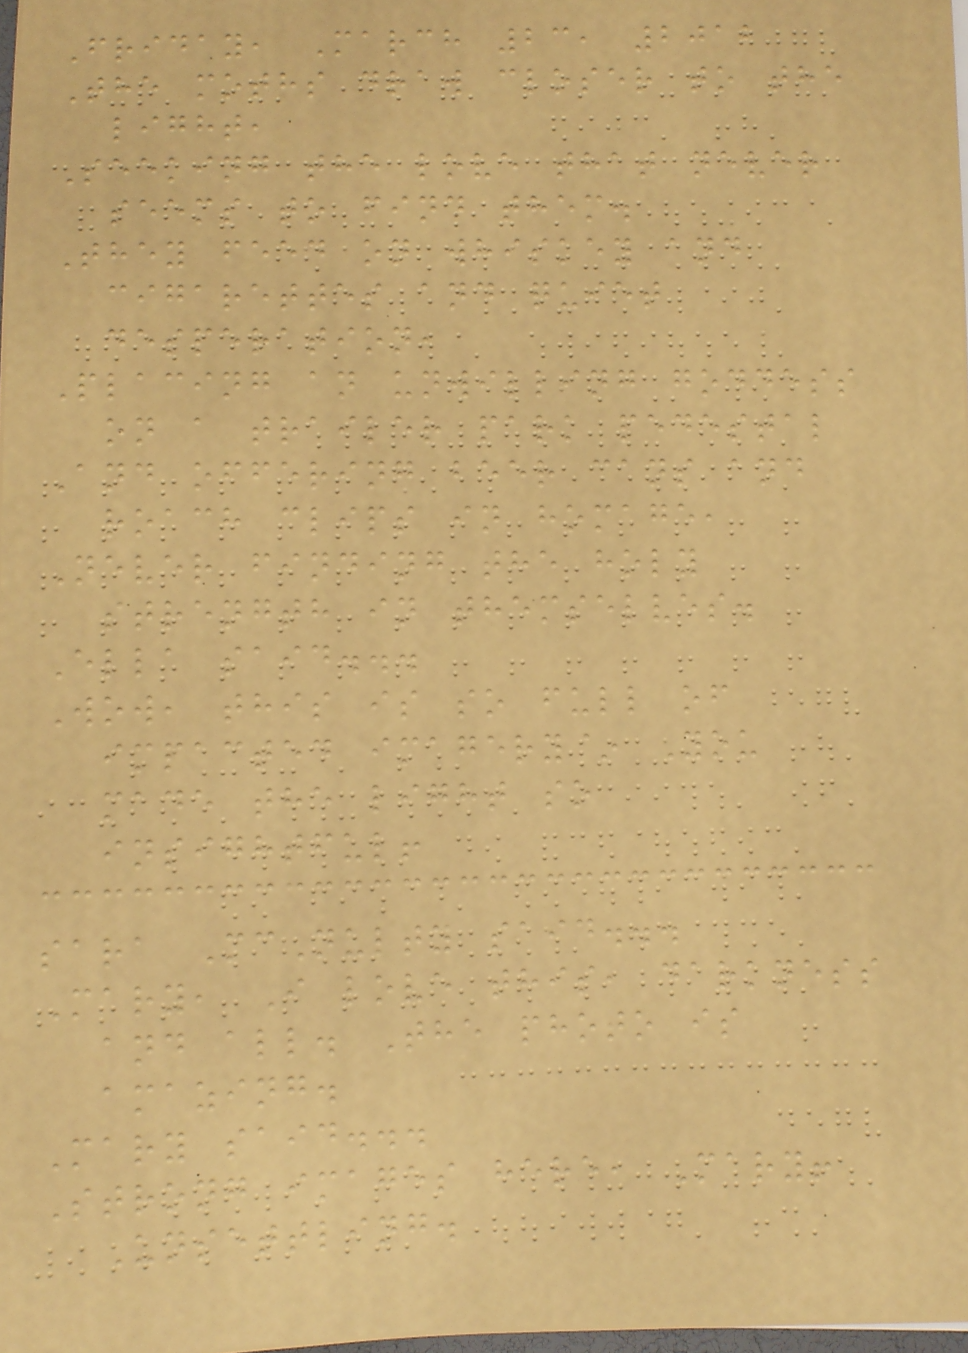Friday, March 23, 2012
The moths draw closer to the
light,
Seeking the love that never
seems to find them.
They feed on whiskey and
cigarettes and quiet
desperation,
Placing an unwilling goddess
on a trailer park pedestal
And offering beer cans and
roach clips in homage,
Never finding the holy
strength in themselves.
Ella said...
Wow, this is so full of
impacted imagery~ You
made the light so
insightful!
sara McNulty said...
Mary, I love this, darkness
and all. The photo is
amazing.
Mary said...
Strong images here, Mary!
Unsettling.
